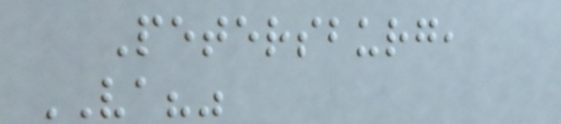Petersburg,
VA?"
